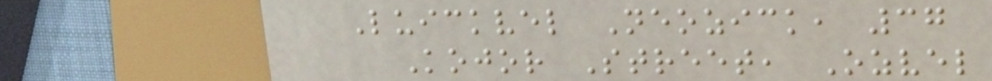Luickvel Neozick, 37
Kojor Street, Ozvel
